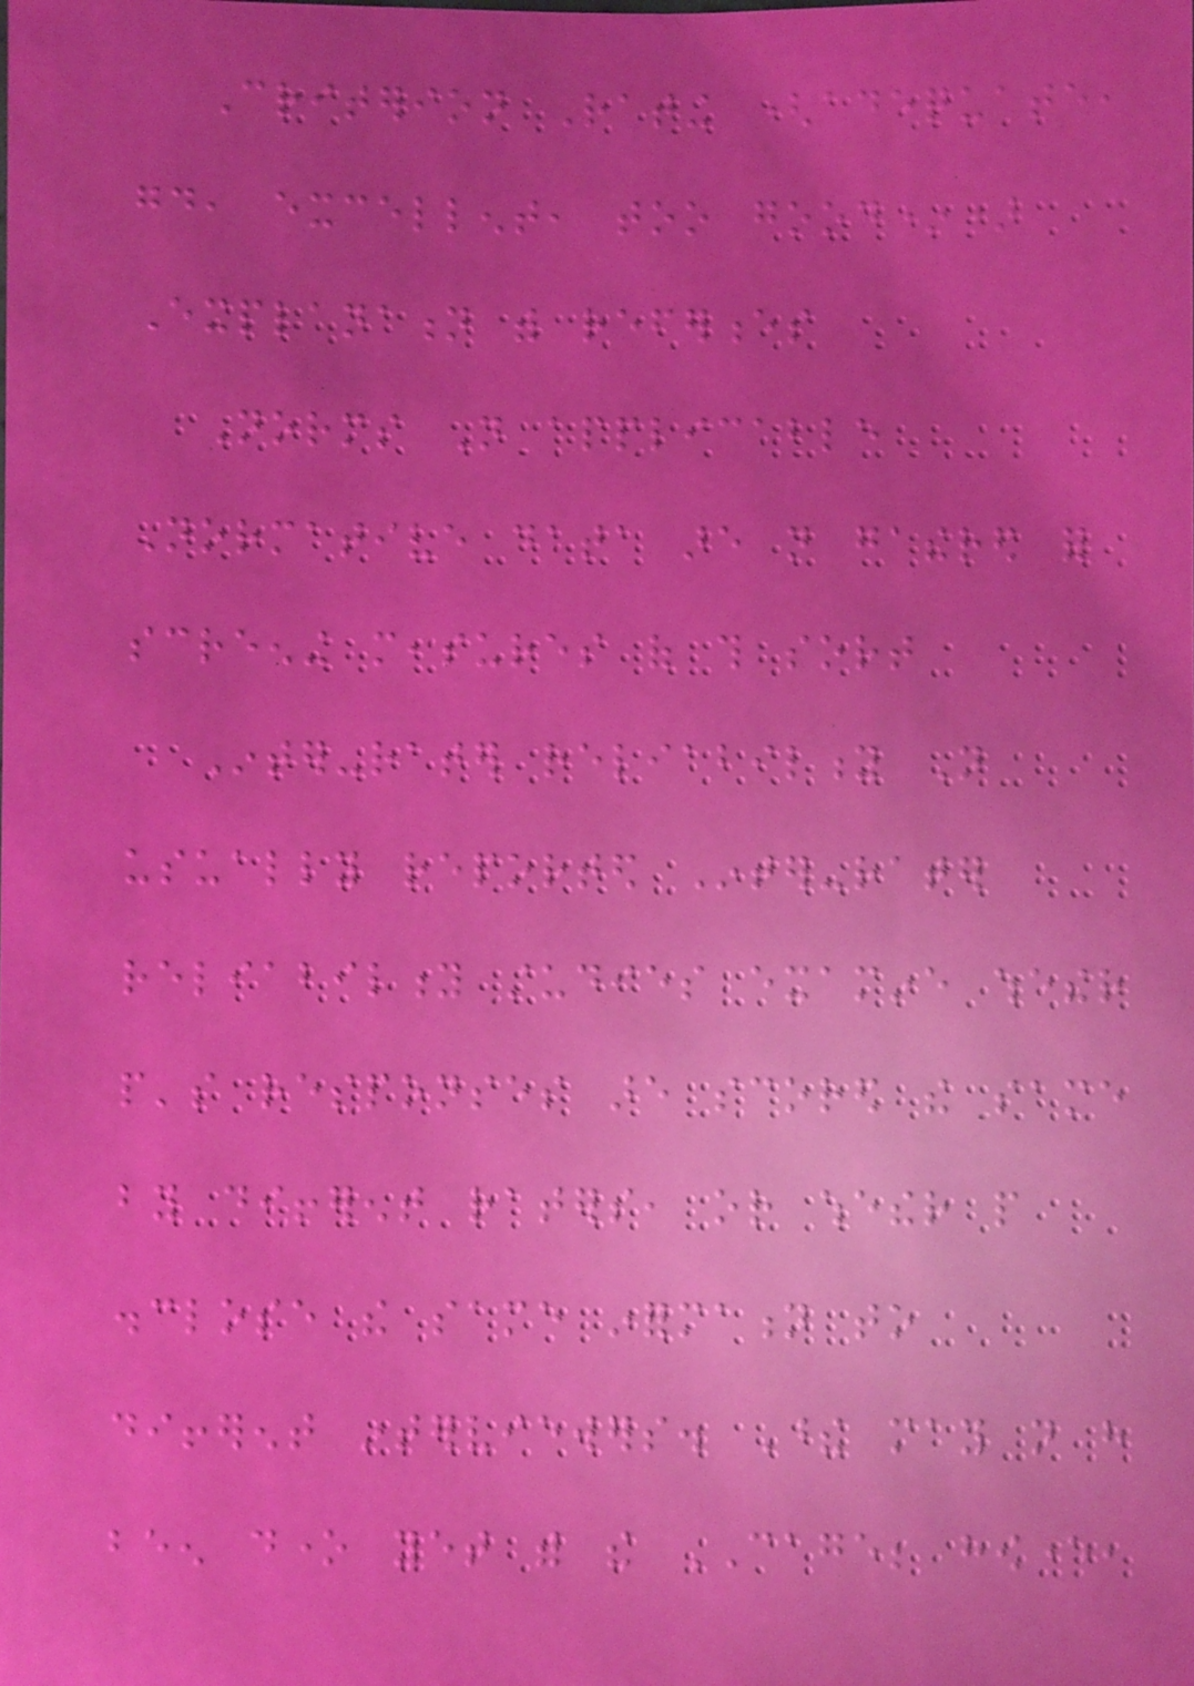Criterion Rating (adequate,
good, excellent, too good*)
Explanation with references
Norms Not applicable
Normative data are not gathered for
screening measures of this sort
Inter-rater reliability Not
usually reported Inter-rater
reliability studies examine whether
people's responses are scored the same
by different raters, or whether people
disclose the same information to
different interviewers. These may not have
been done yet with the CAGE; however,
